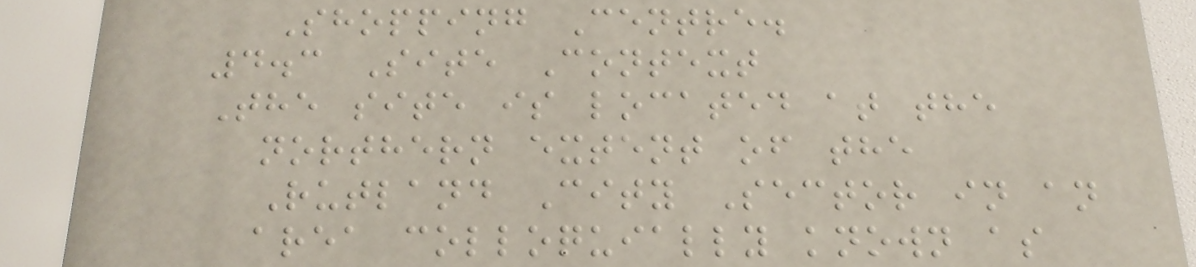Shopping Centre.
4.3 Site Context
The site is located at the
northern extent of the
Rutland City Sector in an
area colloquially known as
